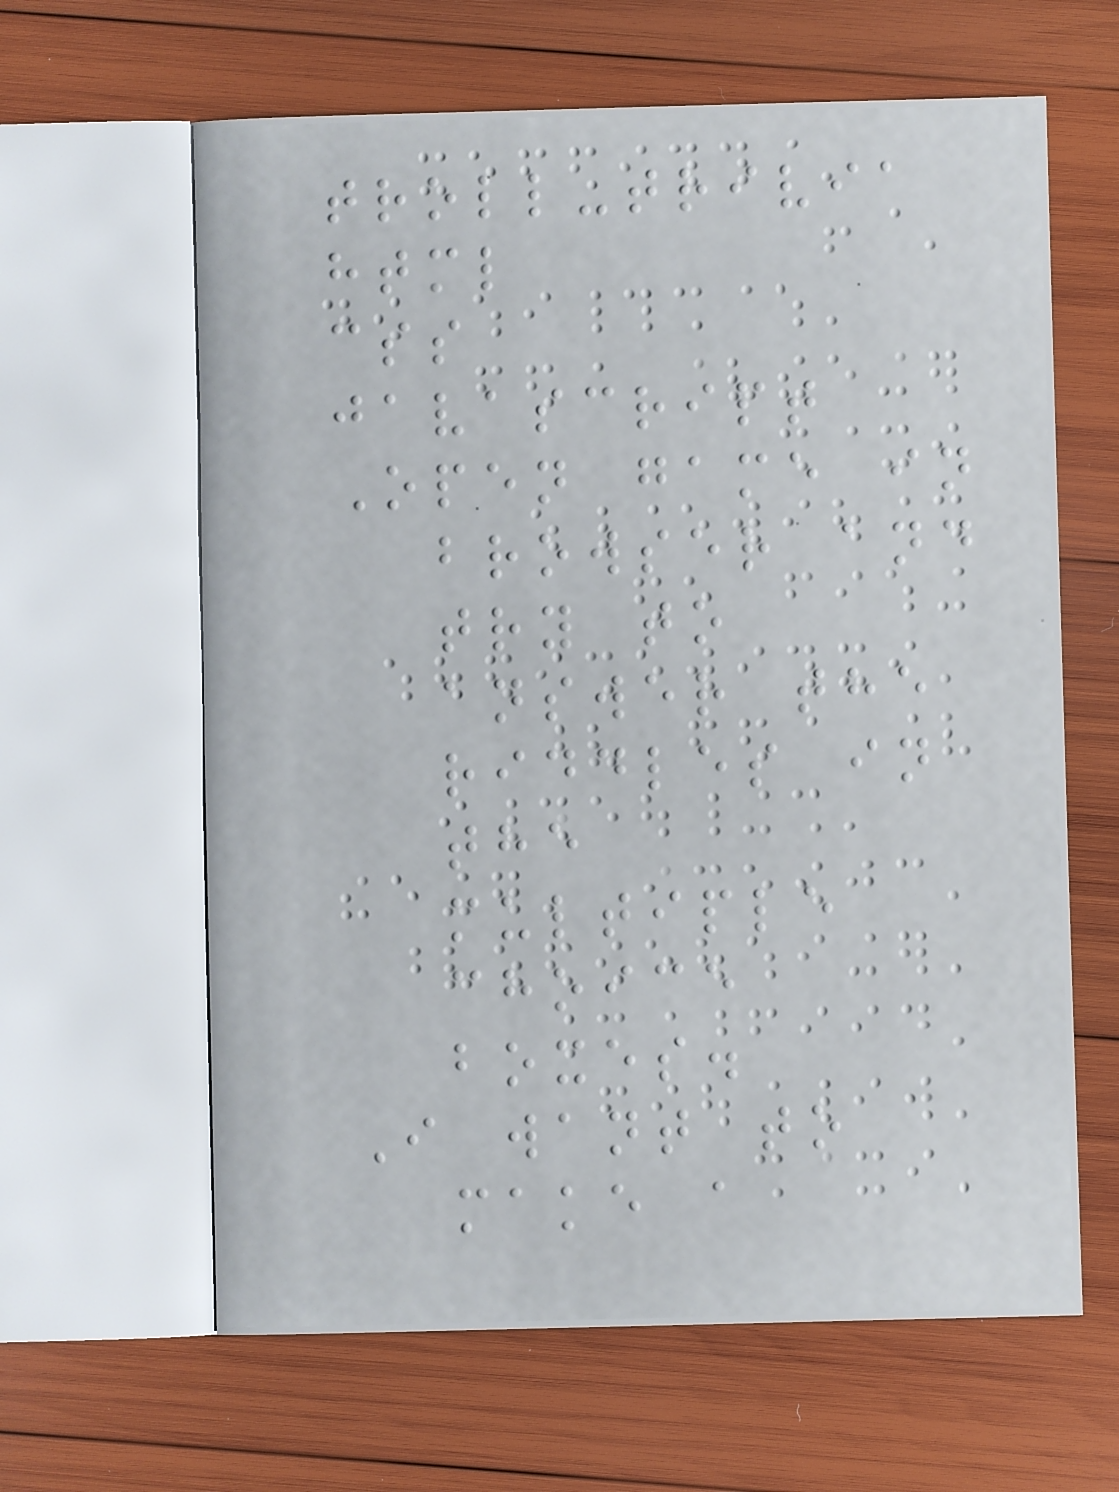troll-trivia
html
css
javascript
Open game in
browser and
try to
answer the
riddles in
the
multiple
choice
boxes.
I want to
make a
